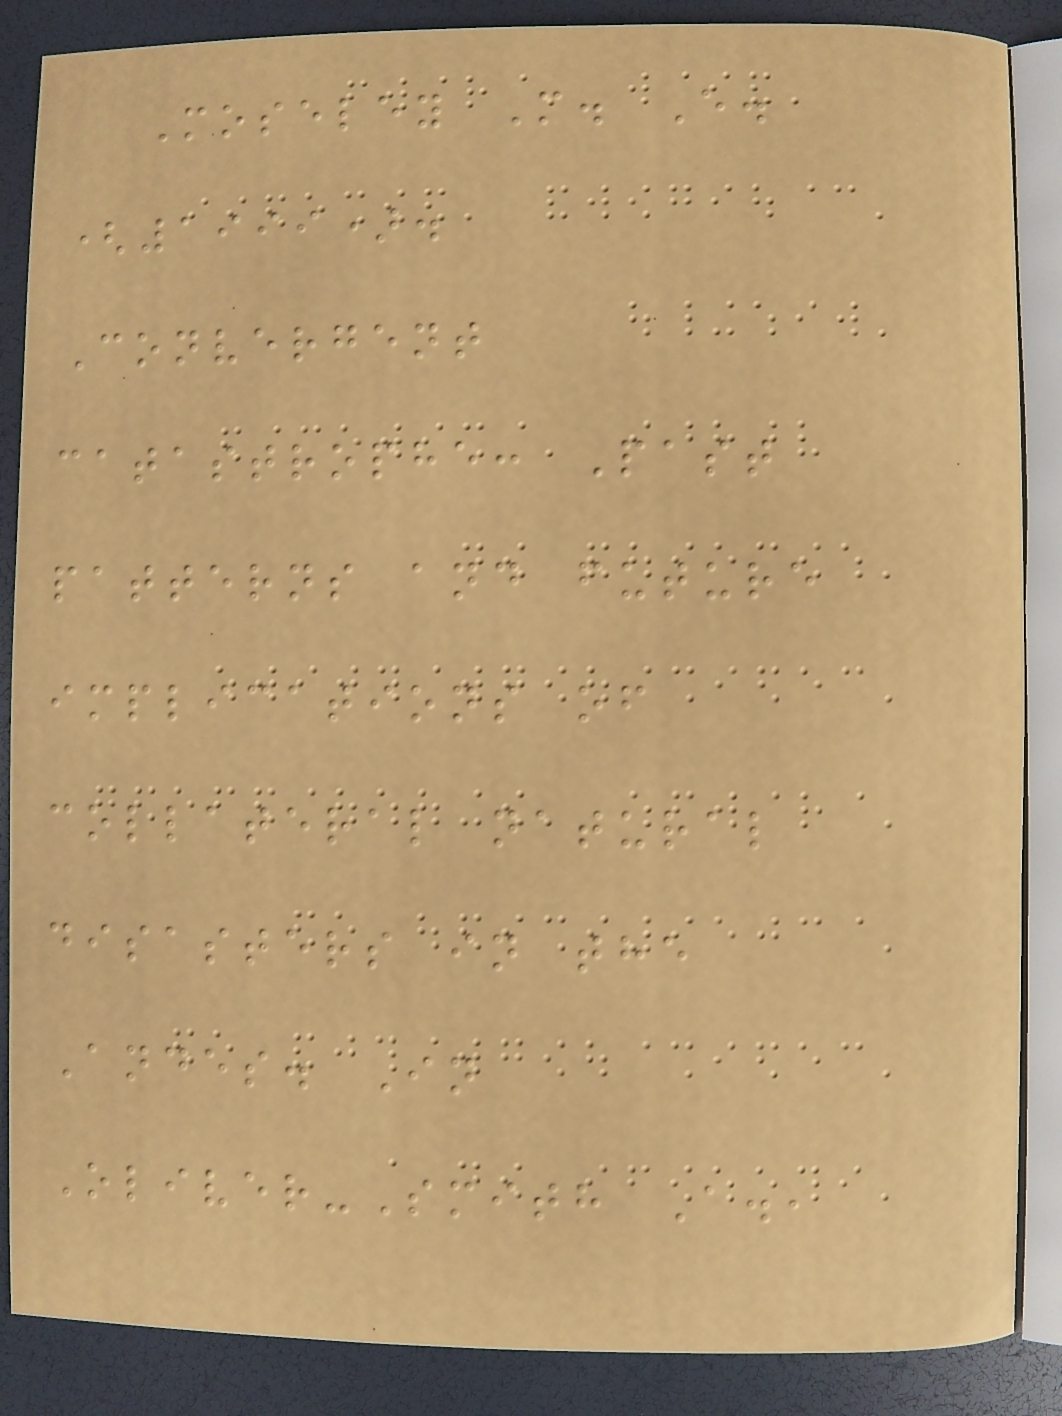Moseley M. E.
(1999).
Convergent
catastrophe: Past
patterns and future
implications of
collateral natural
disasters in the
Andes. In
Oliver-Smith A.,
